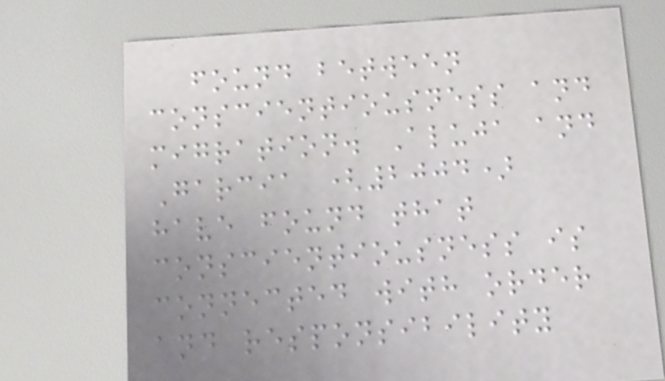found between
conscientiousness and
migration. Aluja and
Garcia (2004)
have found that
conscientiousness is
connected with order
and responsibility
